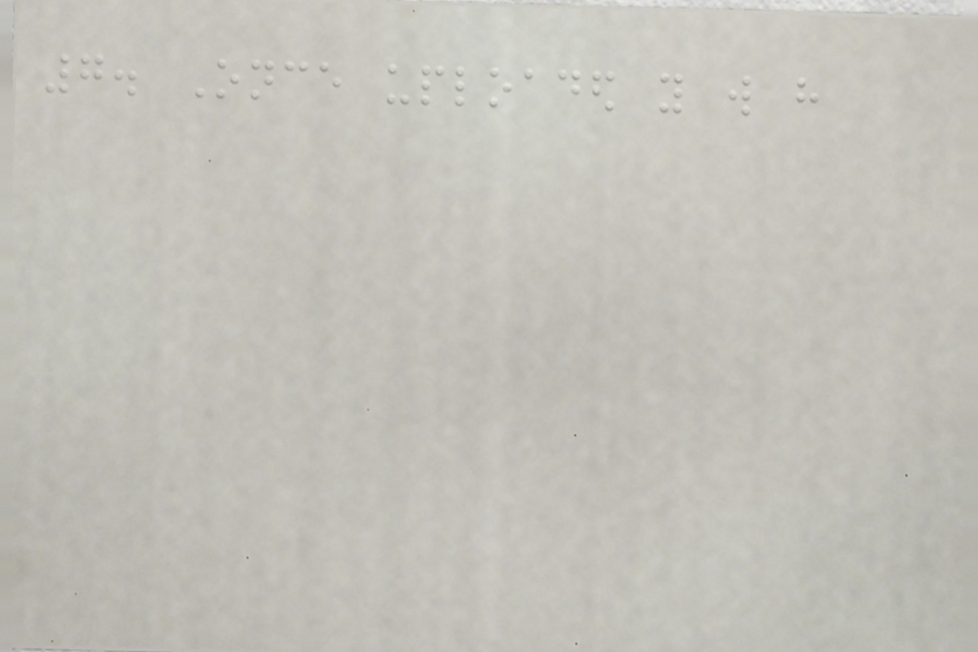7. Once uploaded you will have
